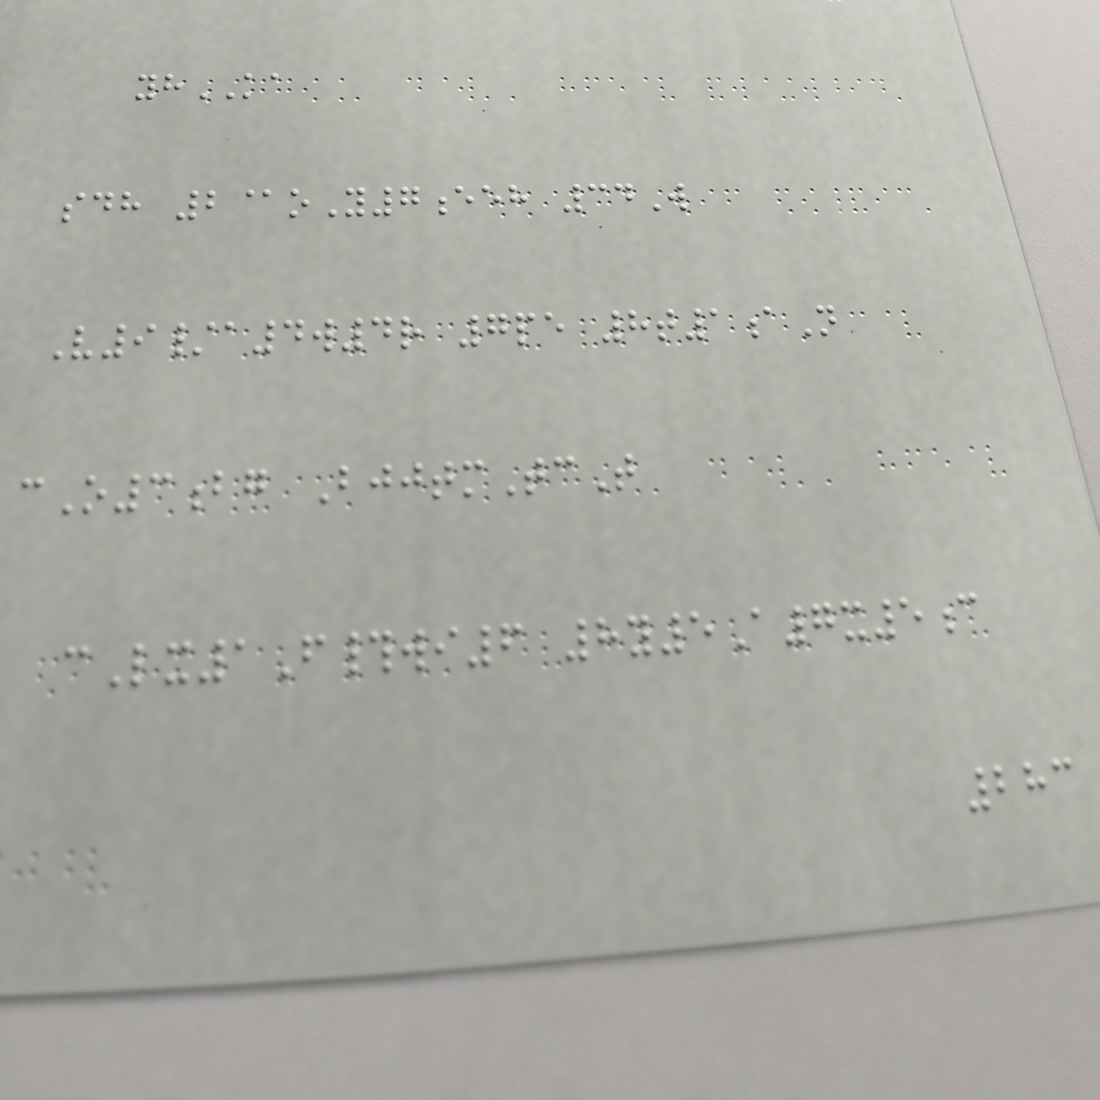yhKA
sdh 2@oY7eeh 34W
V9/a4w4r 7pe 8t1aN
cO3bg BjjtmTcT
cLx1F#wi6 8y5A7x5c
283
